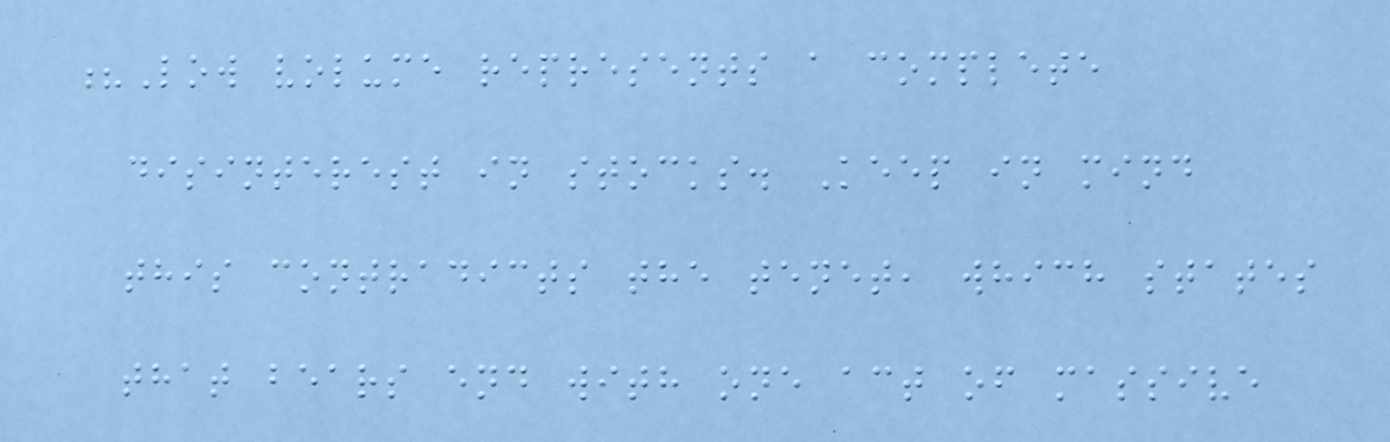?Low volume represents a complete
disinterest in stocks. Keep in mind
this contradicts the tenet, which states
that bears end with one act of massive
